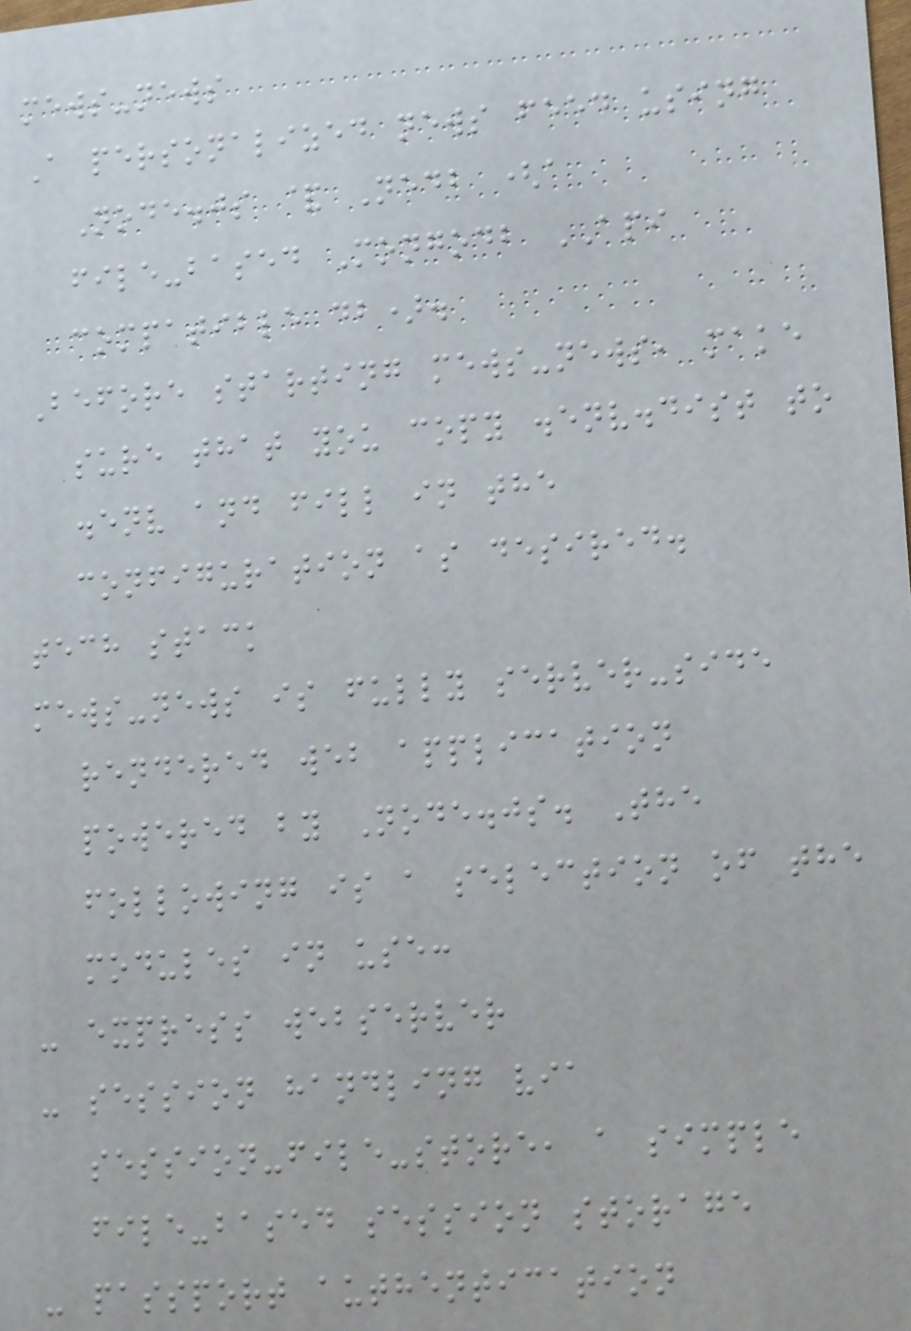mews-news
A personalized news feed using
Node.js & Nedb (a
file-based Mongodb API
compatible db).
Before starting mews-news, make
sure that you copy .env.dist to
.env and fill in the
configuration as desired.
tech stack
mews-news is fully server-side
rendered web application
powered by Node.js. The
following is a selection of the
modules in use:
- express webserver
- session handling via
session-file-store, a simple
file-based session storage
- passport authentication
